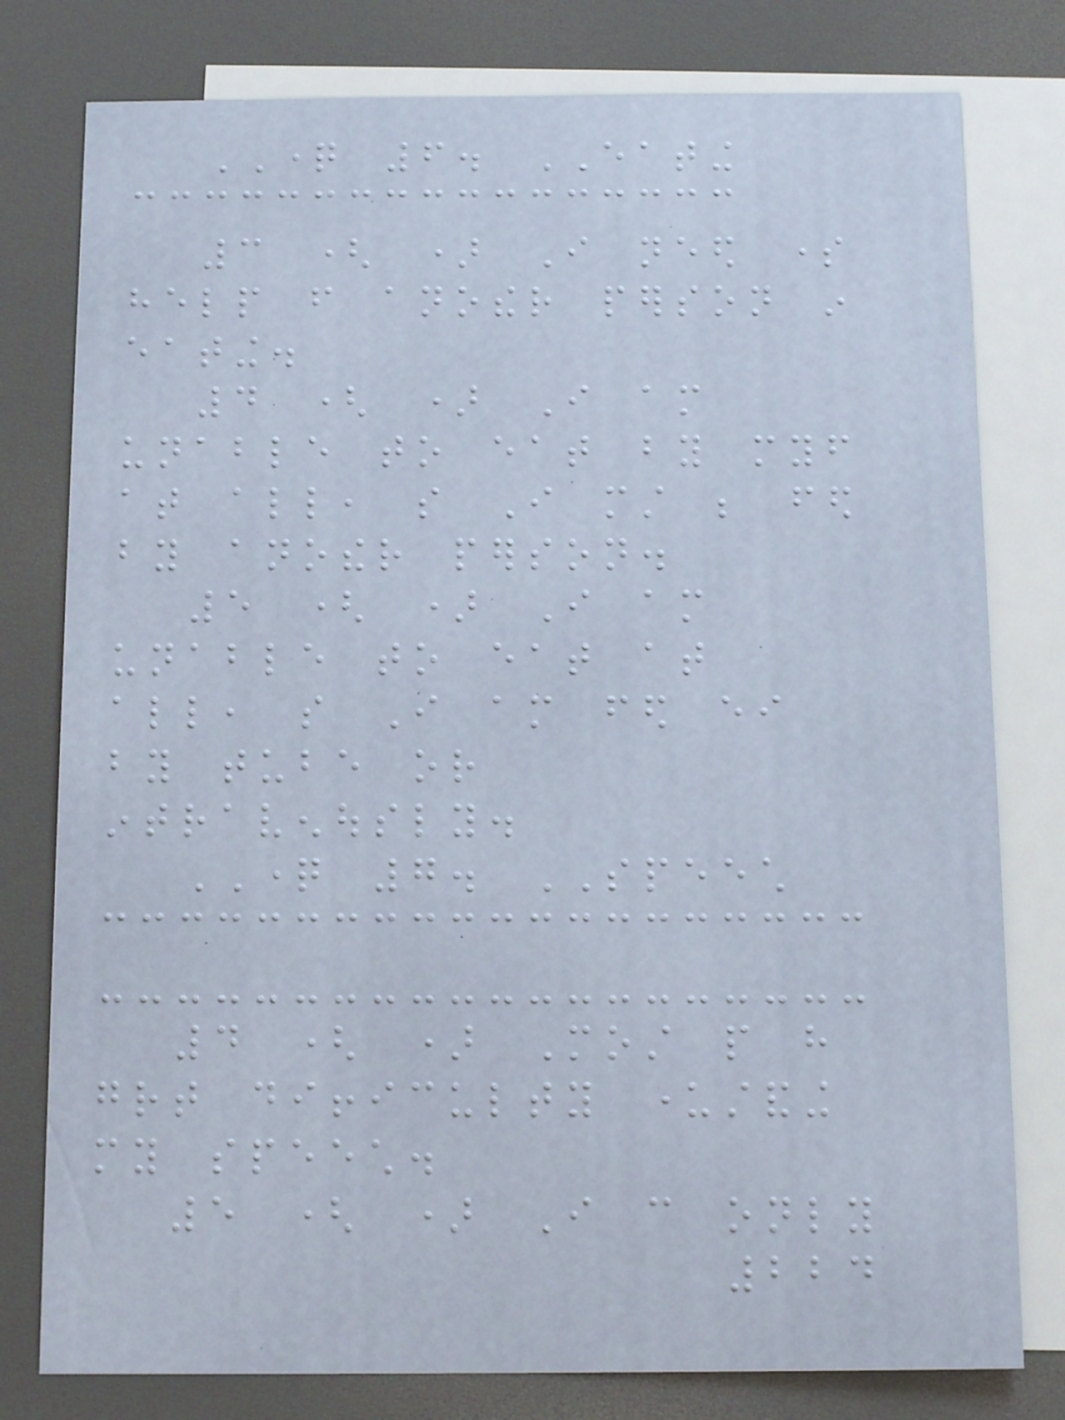QUESTION 6. EATING
3 ( ) I need some
help from another person in
eating.
4 ( ) I am
unable to eat by myself
at all, so I must be fed
by another person.
5 ( ) I am
unable to eat at
all, so I am fed either
by tube or
intravenously.
QUESTION 7. SPEECH
4 ( ) Most people have
great difficulty understanding
my speech.
5 ( ) I can only
224
